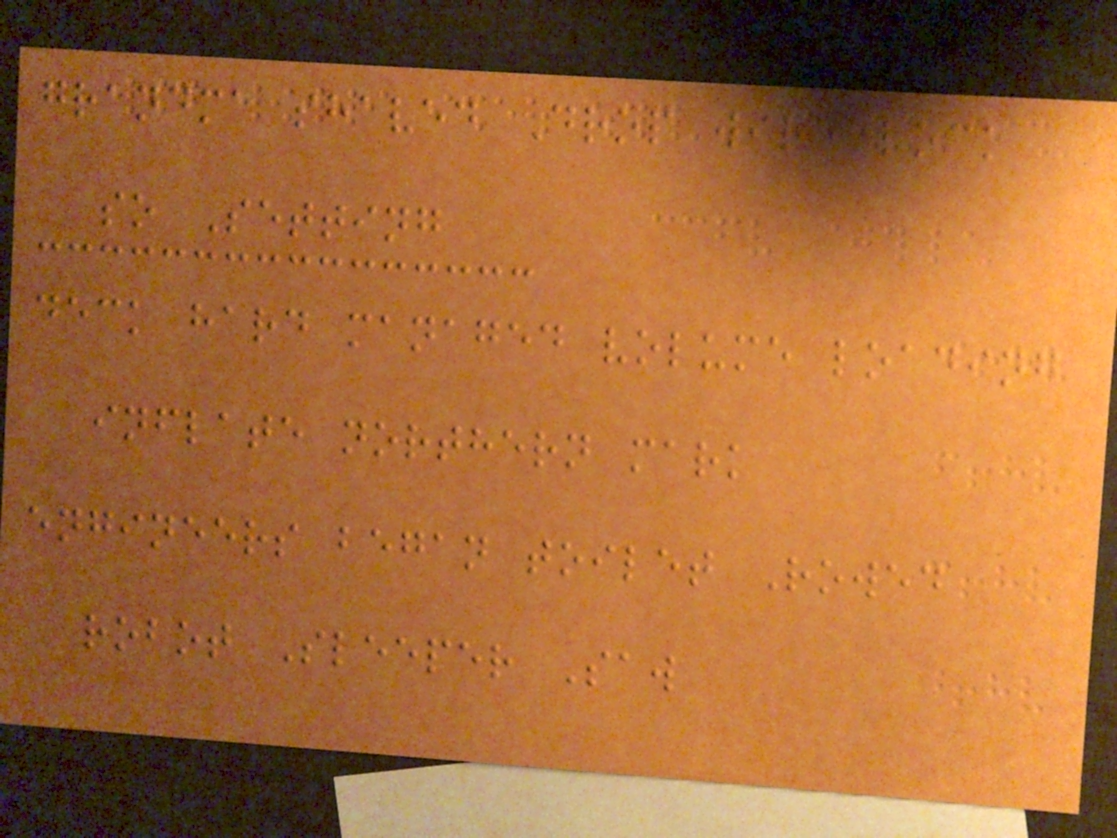grandma shaved Drop wire lock
so Setting
deck hard managed volume loading
inflate northern mark
engineers began toilet Rowed
robot Sleeper Saw
